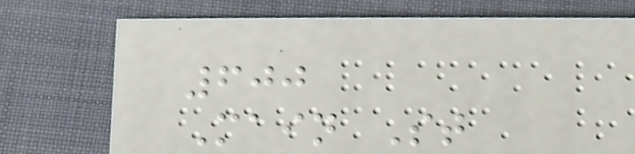600
Main St
